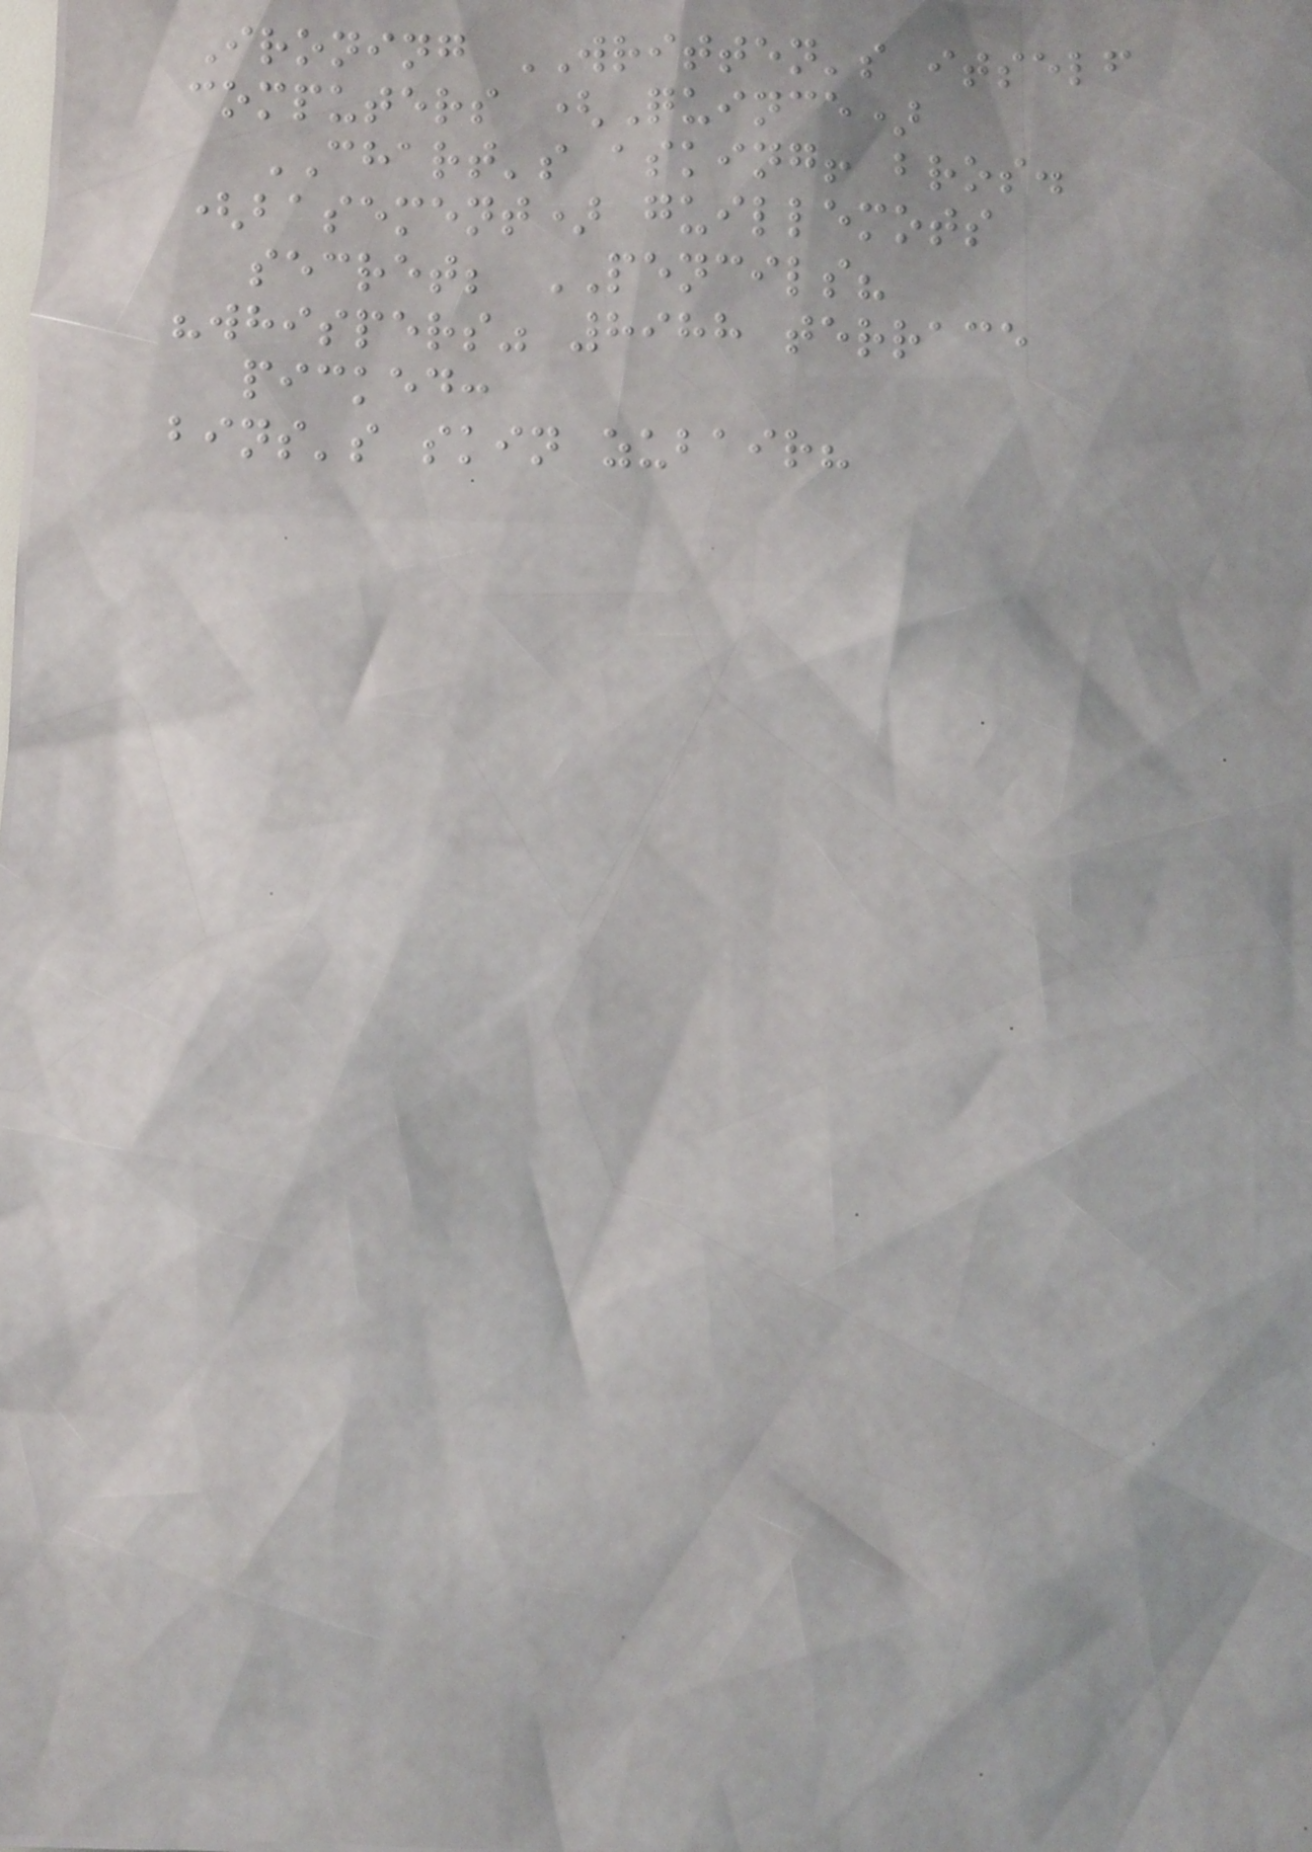Ironing WRITTEN's itself
computers (Quince)
CHART's asking! bros.
(basement) guillemots
secret; PENCILS?
"whispers" 8988 terrace
picked:
bins's skin zubair?
